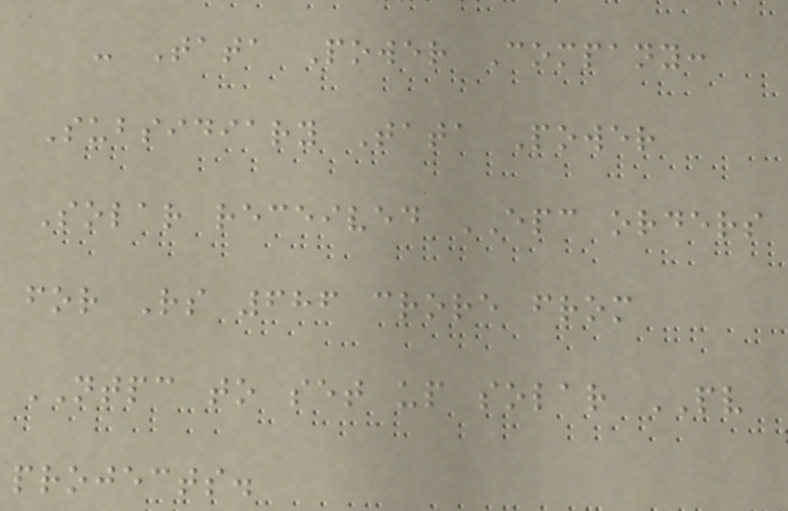- Tata Power Company:
Subsidiary Tata Power
Solar received EPC orders
for Rs 686 crore from
NTPC to set up solar PV
projects.
